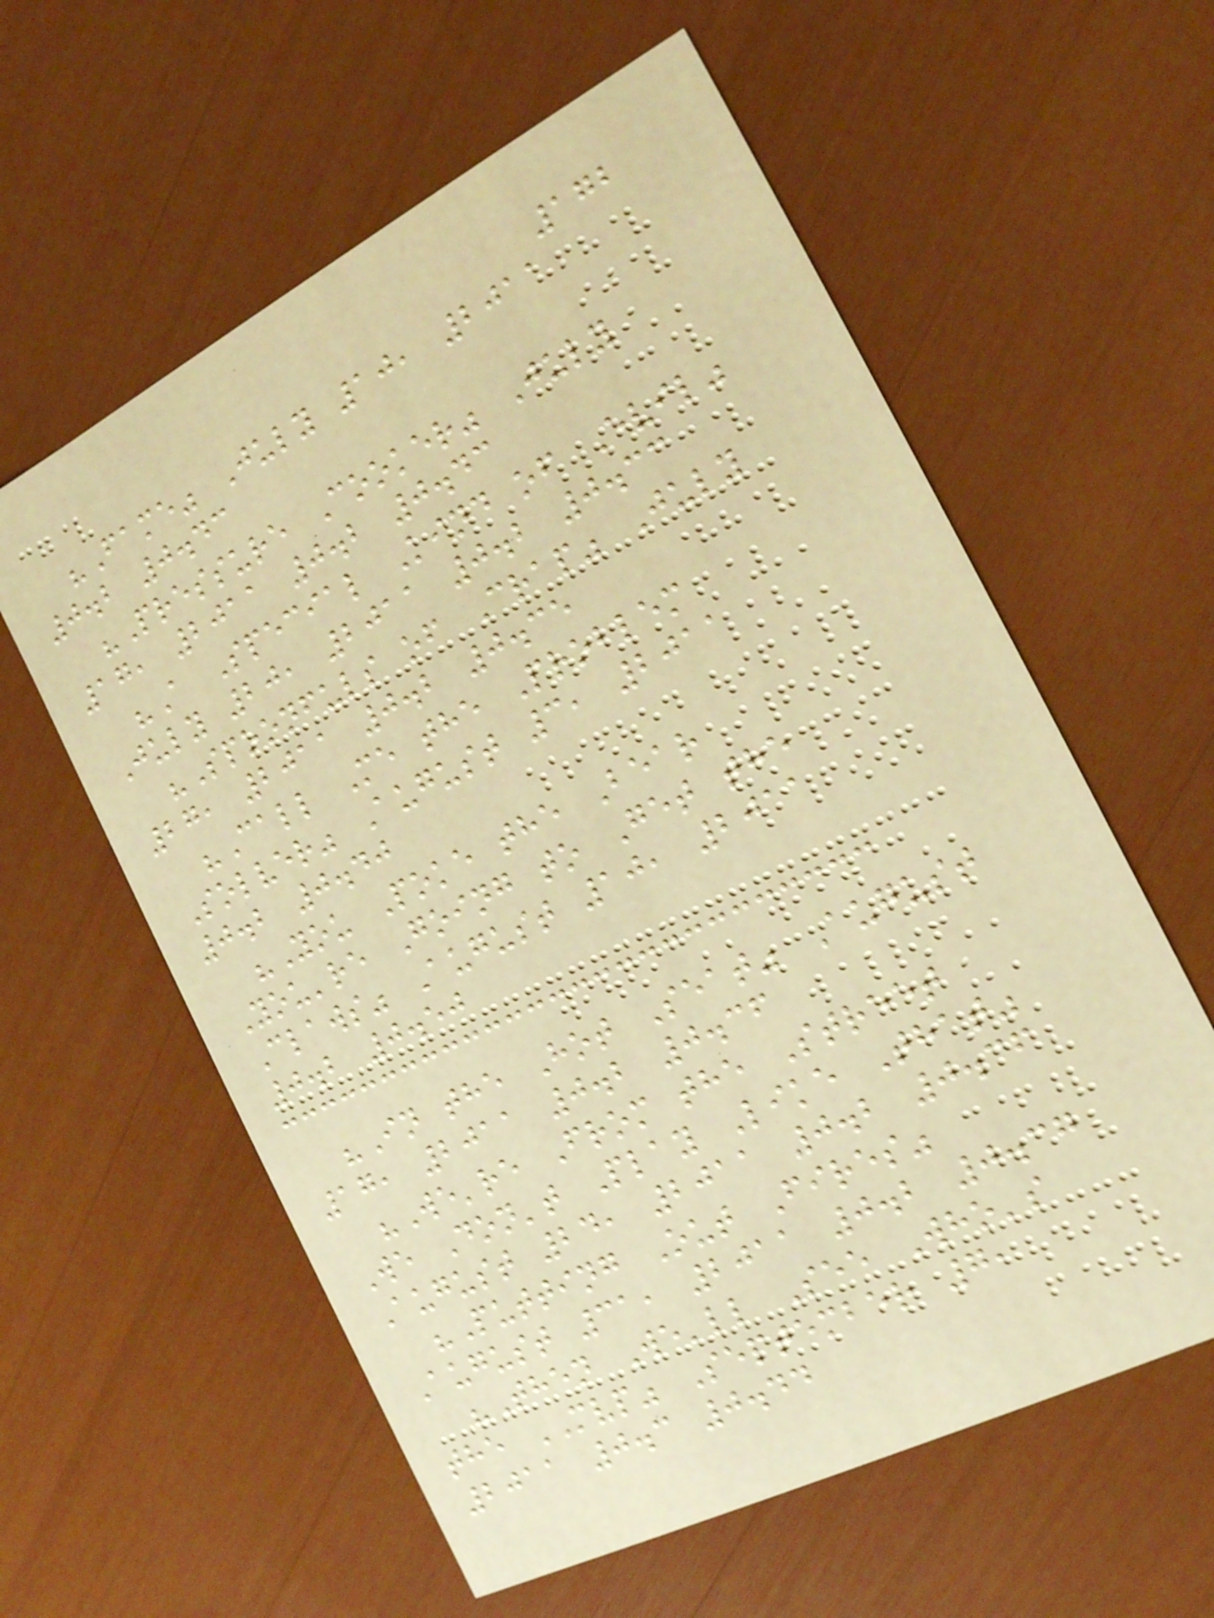172
"Fame" July 10, 2011
0.2 0.43
"Pressure Cooker" July
17, 2011 0.2 0.43
"A Special Kind of Evil"
July 20, 2011 0.2 0.33
"Spoonfuls of Crap" July
27, 2011 0.2 0.35
"Call Me the Problem
Solver" August 3, 2011
0.2 0.40
"You Poke the Bear
You're Going to Get the
Claws" August 10, 2011
0.2 0.50
"In the Hot Seat" August
17, 2011 0.2 0.36
"We're From the Street
We Don't Play Like That"
August 24, 2011 0.2 0.36
"Putting Out Fires"
August 31, 2011 0.2 0.37
"Then We'll See Who's
the MVP" September 7,
2011 0.3 0.44
